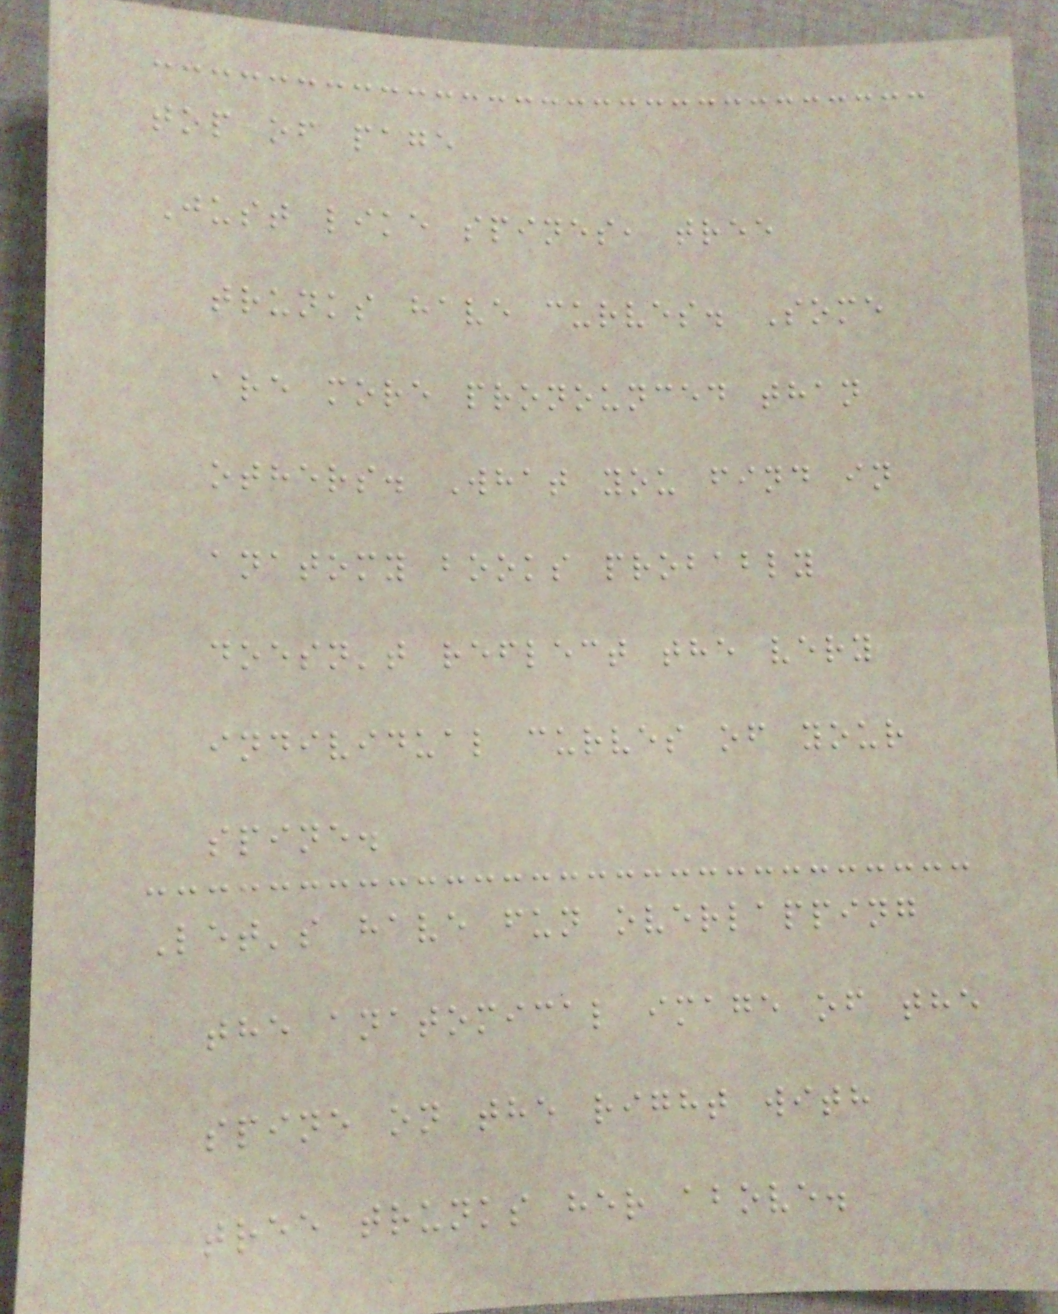top of page
Just like spines, tree
trunks have curves. Some
are more pronounced than
others. What you find in
anatomy books probably
doesn't reflect the very
individual curves of your
spine.
Let's have fun overlapping
the anatomical image of the
spine on the right with
tree trunks her above.
